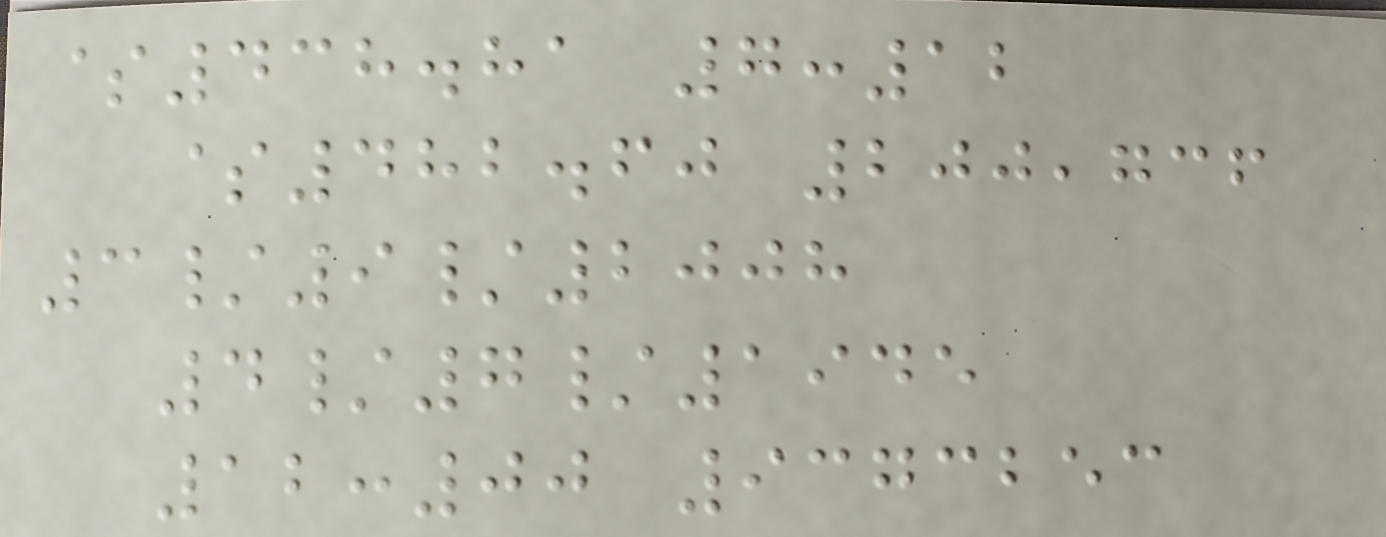$438.81 7:12
$482.60 200,736
3/9/2008
4/7/1945
12:00 9373253
